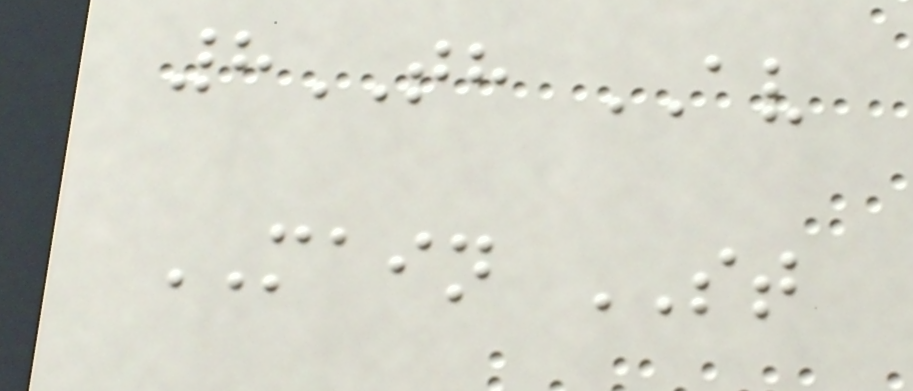8TH AV
MAIN ST
